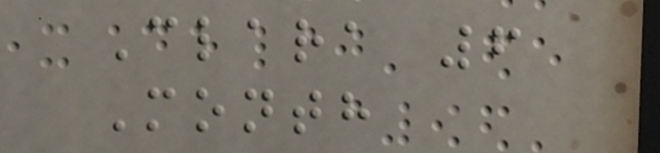Clara 6
Month
